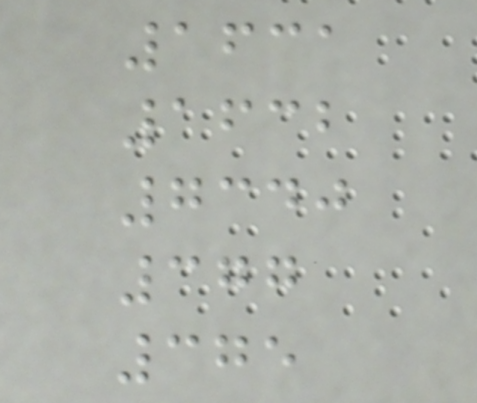1631
1632
7340
377
375
